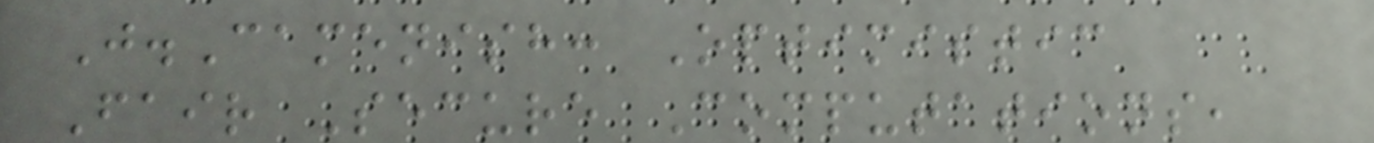J.Camenish: Optimistic
Fair Secure Computations,
